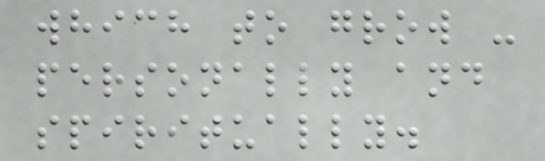which to grow -
personally and
spiritually.
